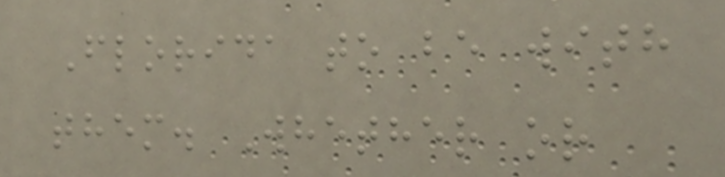Florida to be with
them. Whether or
